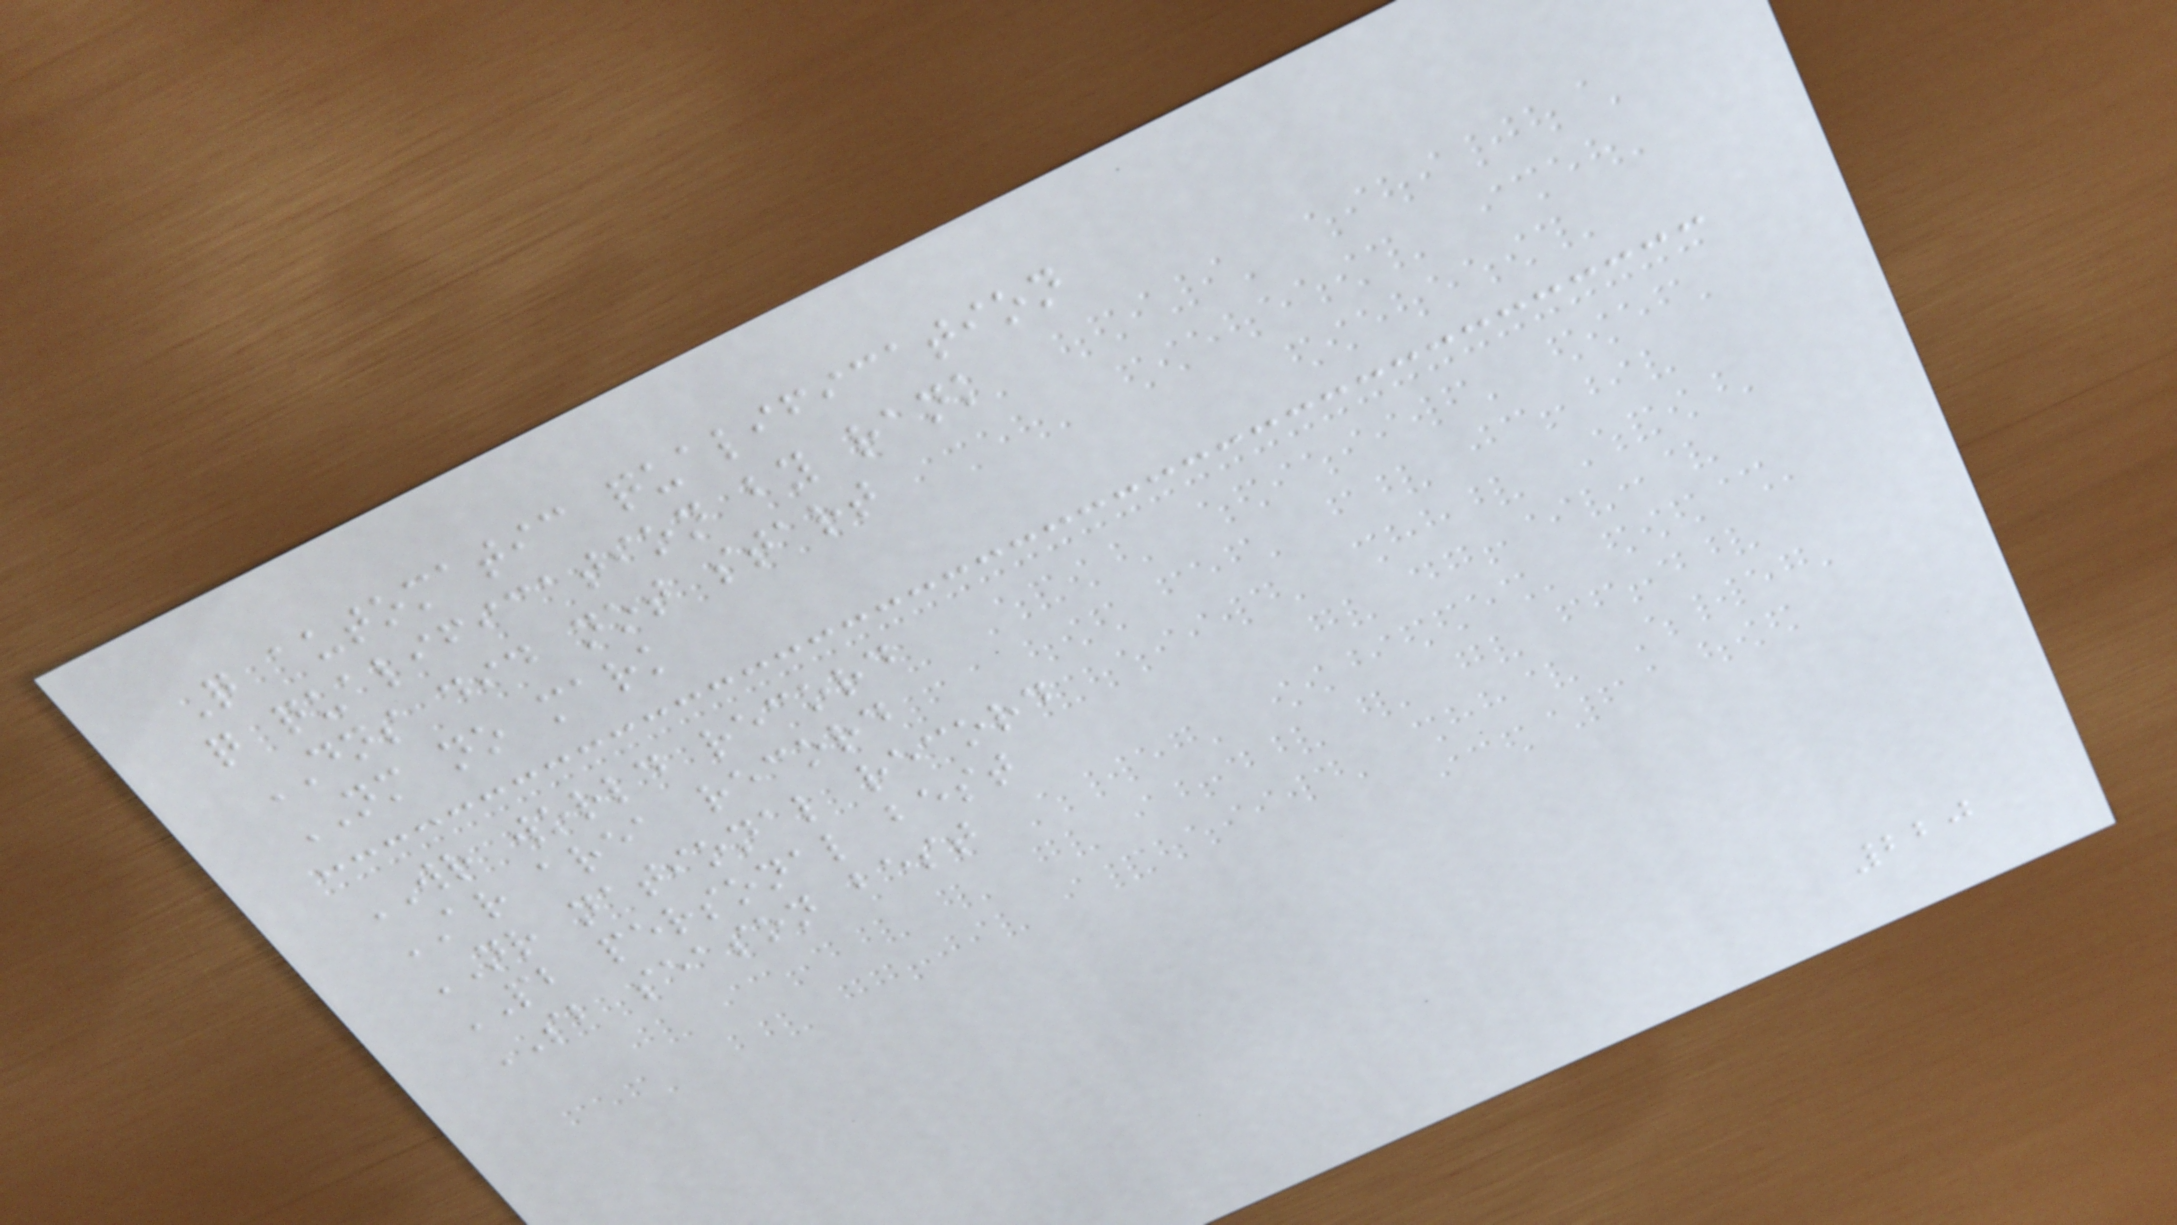Q automatic qualification
q qualification by rank
DNS did not start
NM no mark
WR world record
AR area record
NR national record
PB personal best
SB season best
220
